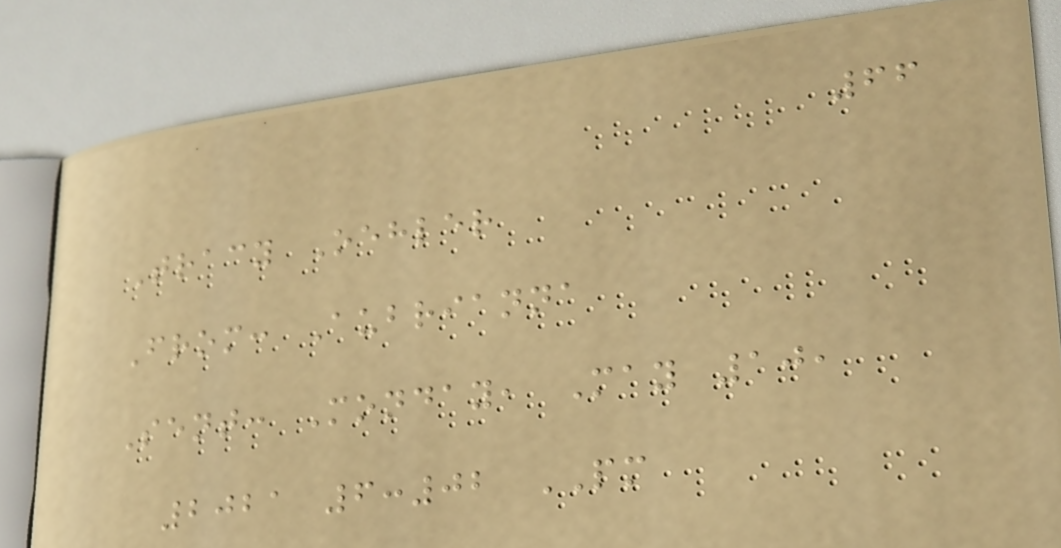66
Tracy Oehler
From: Aubrianna
Sent: Monday, May 10,
2021 6:02 PM
